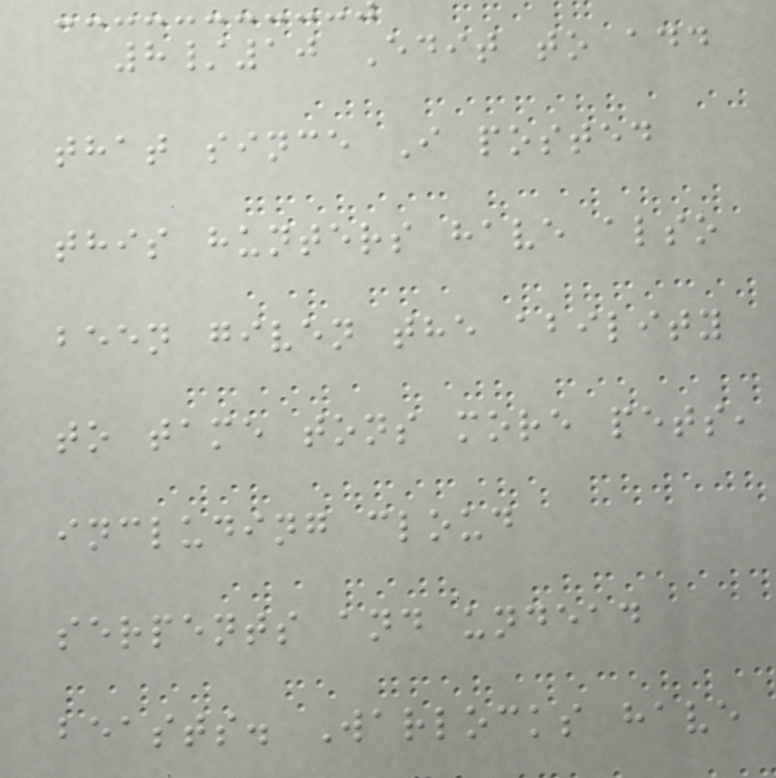8/10 Edit to add
that since I posted
this hunters have also
been given the ability
to tame tons more pets,
including cloud
serpents and undead
beasts. Warlocks have
